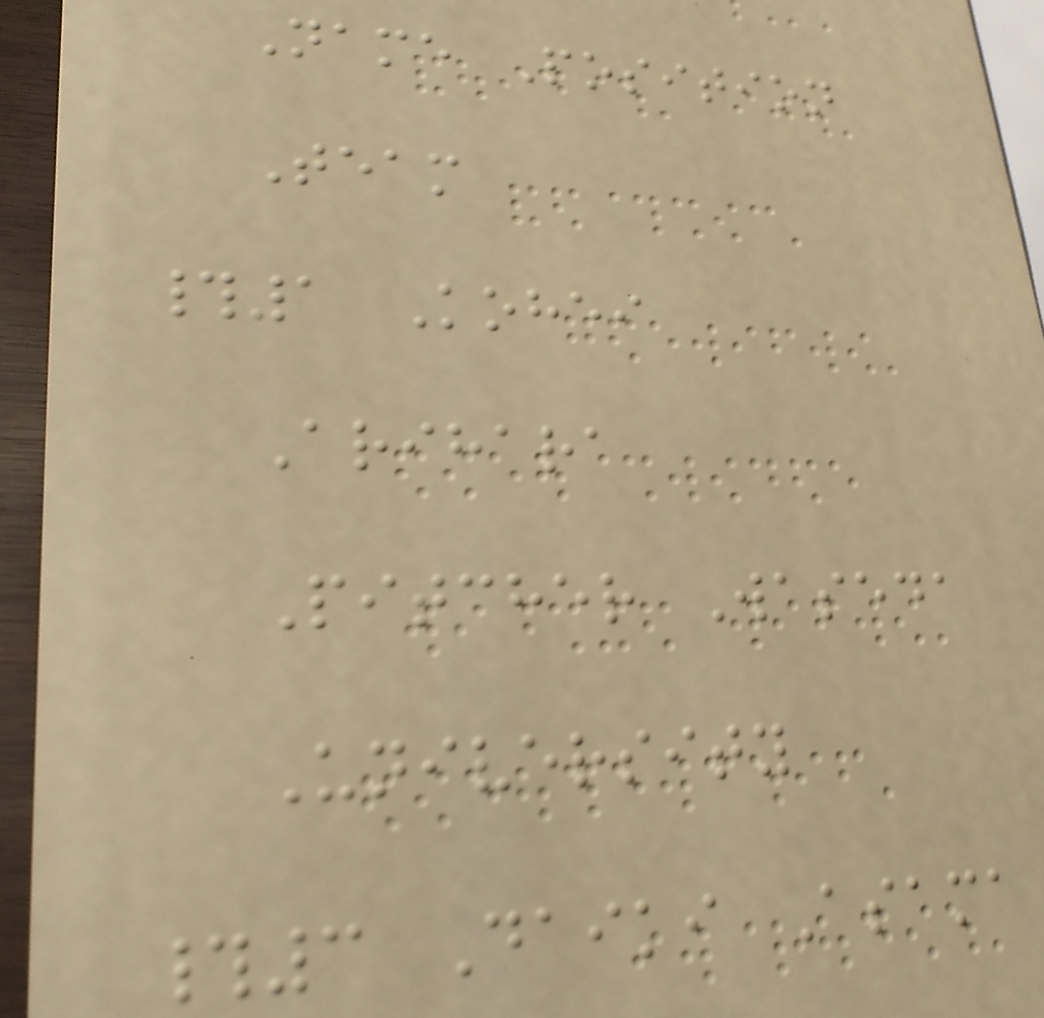Name Position
Team
#1 Kohei
Arihara
Pitcher Waseda
University
#3 Daiki Asama
